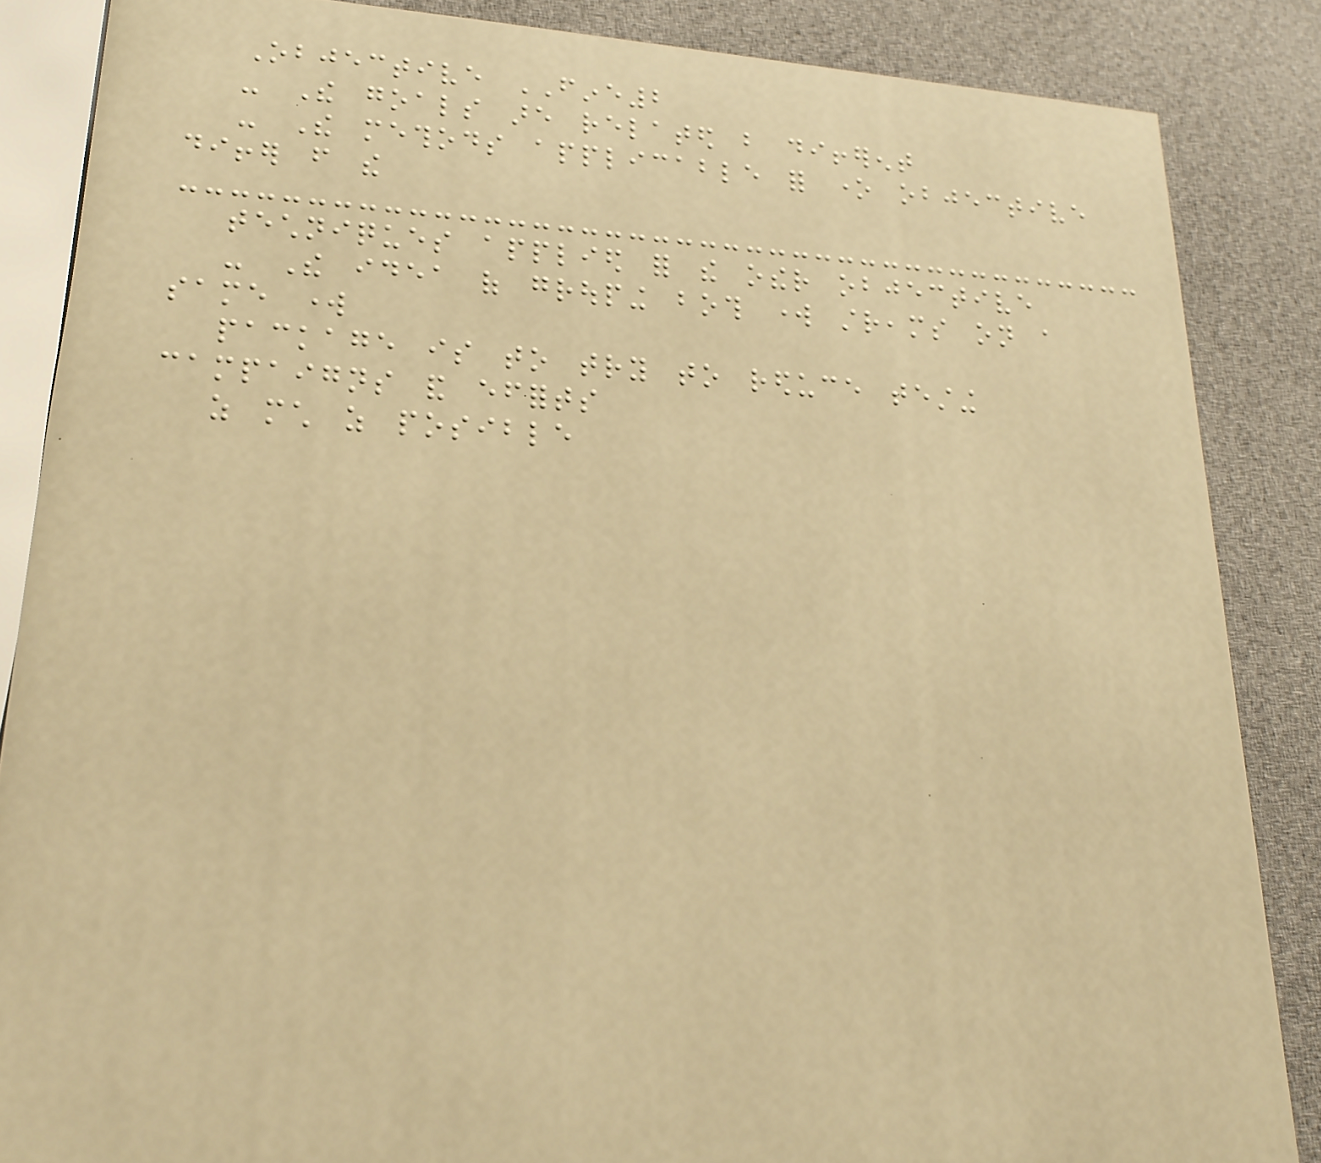Objective FINE2
- The goals are related but different
- The methods applicable for one objective
differ from the
techniques applied for the other objective
- The idea of grouping both work streams on a
same work
package is to try to reduce testing
campaigns and efforts
as much as posible
